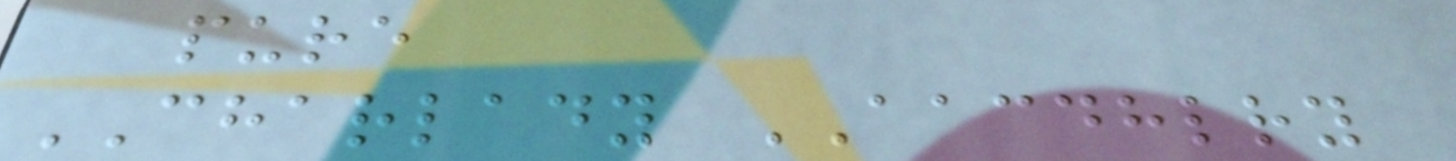pure
CHARLADY AACDHLRY
